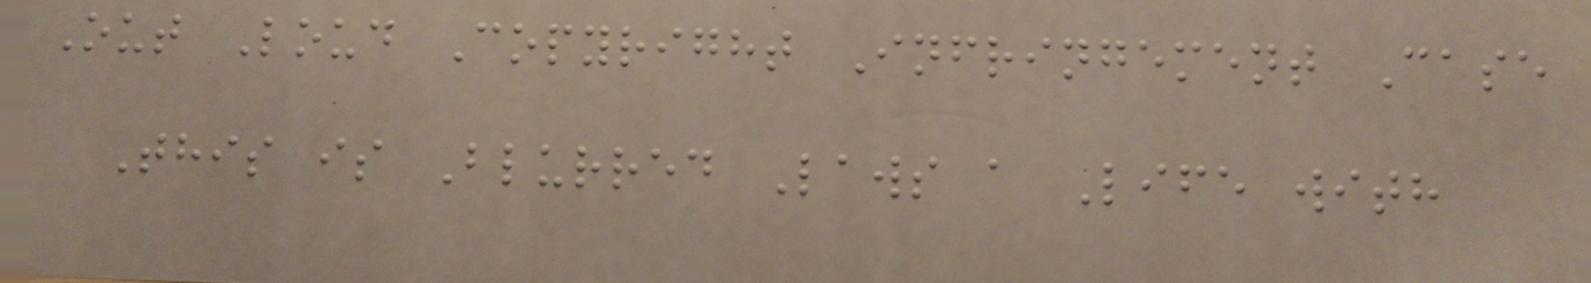Out Loud Copyright Infringement Case
This is Blurred Laws a Life with
